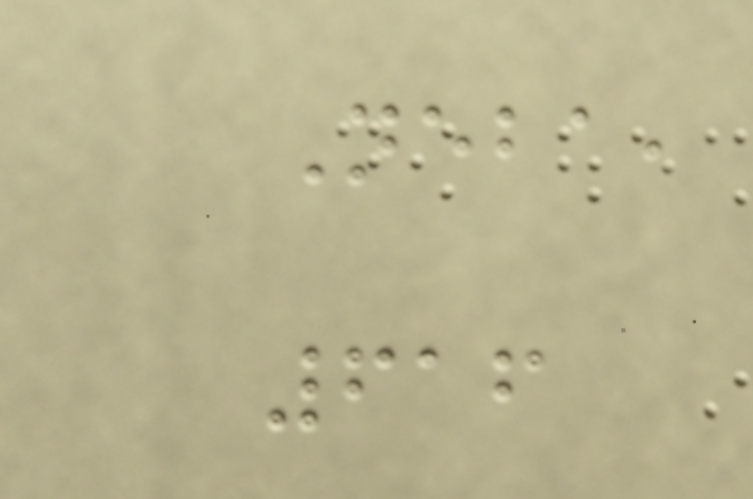Neba,
616
